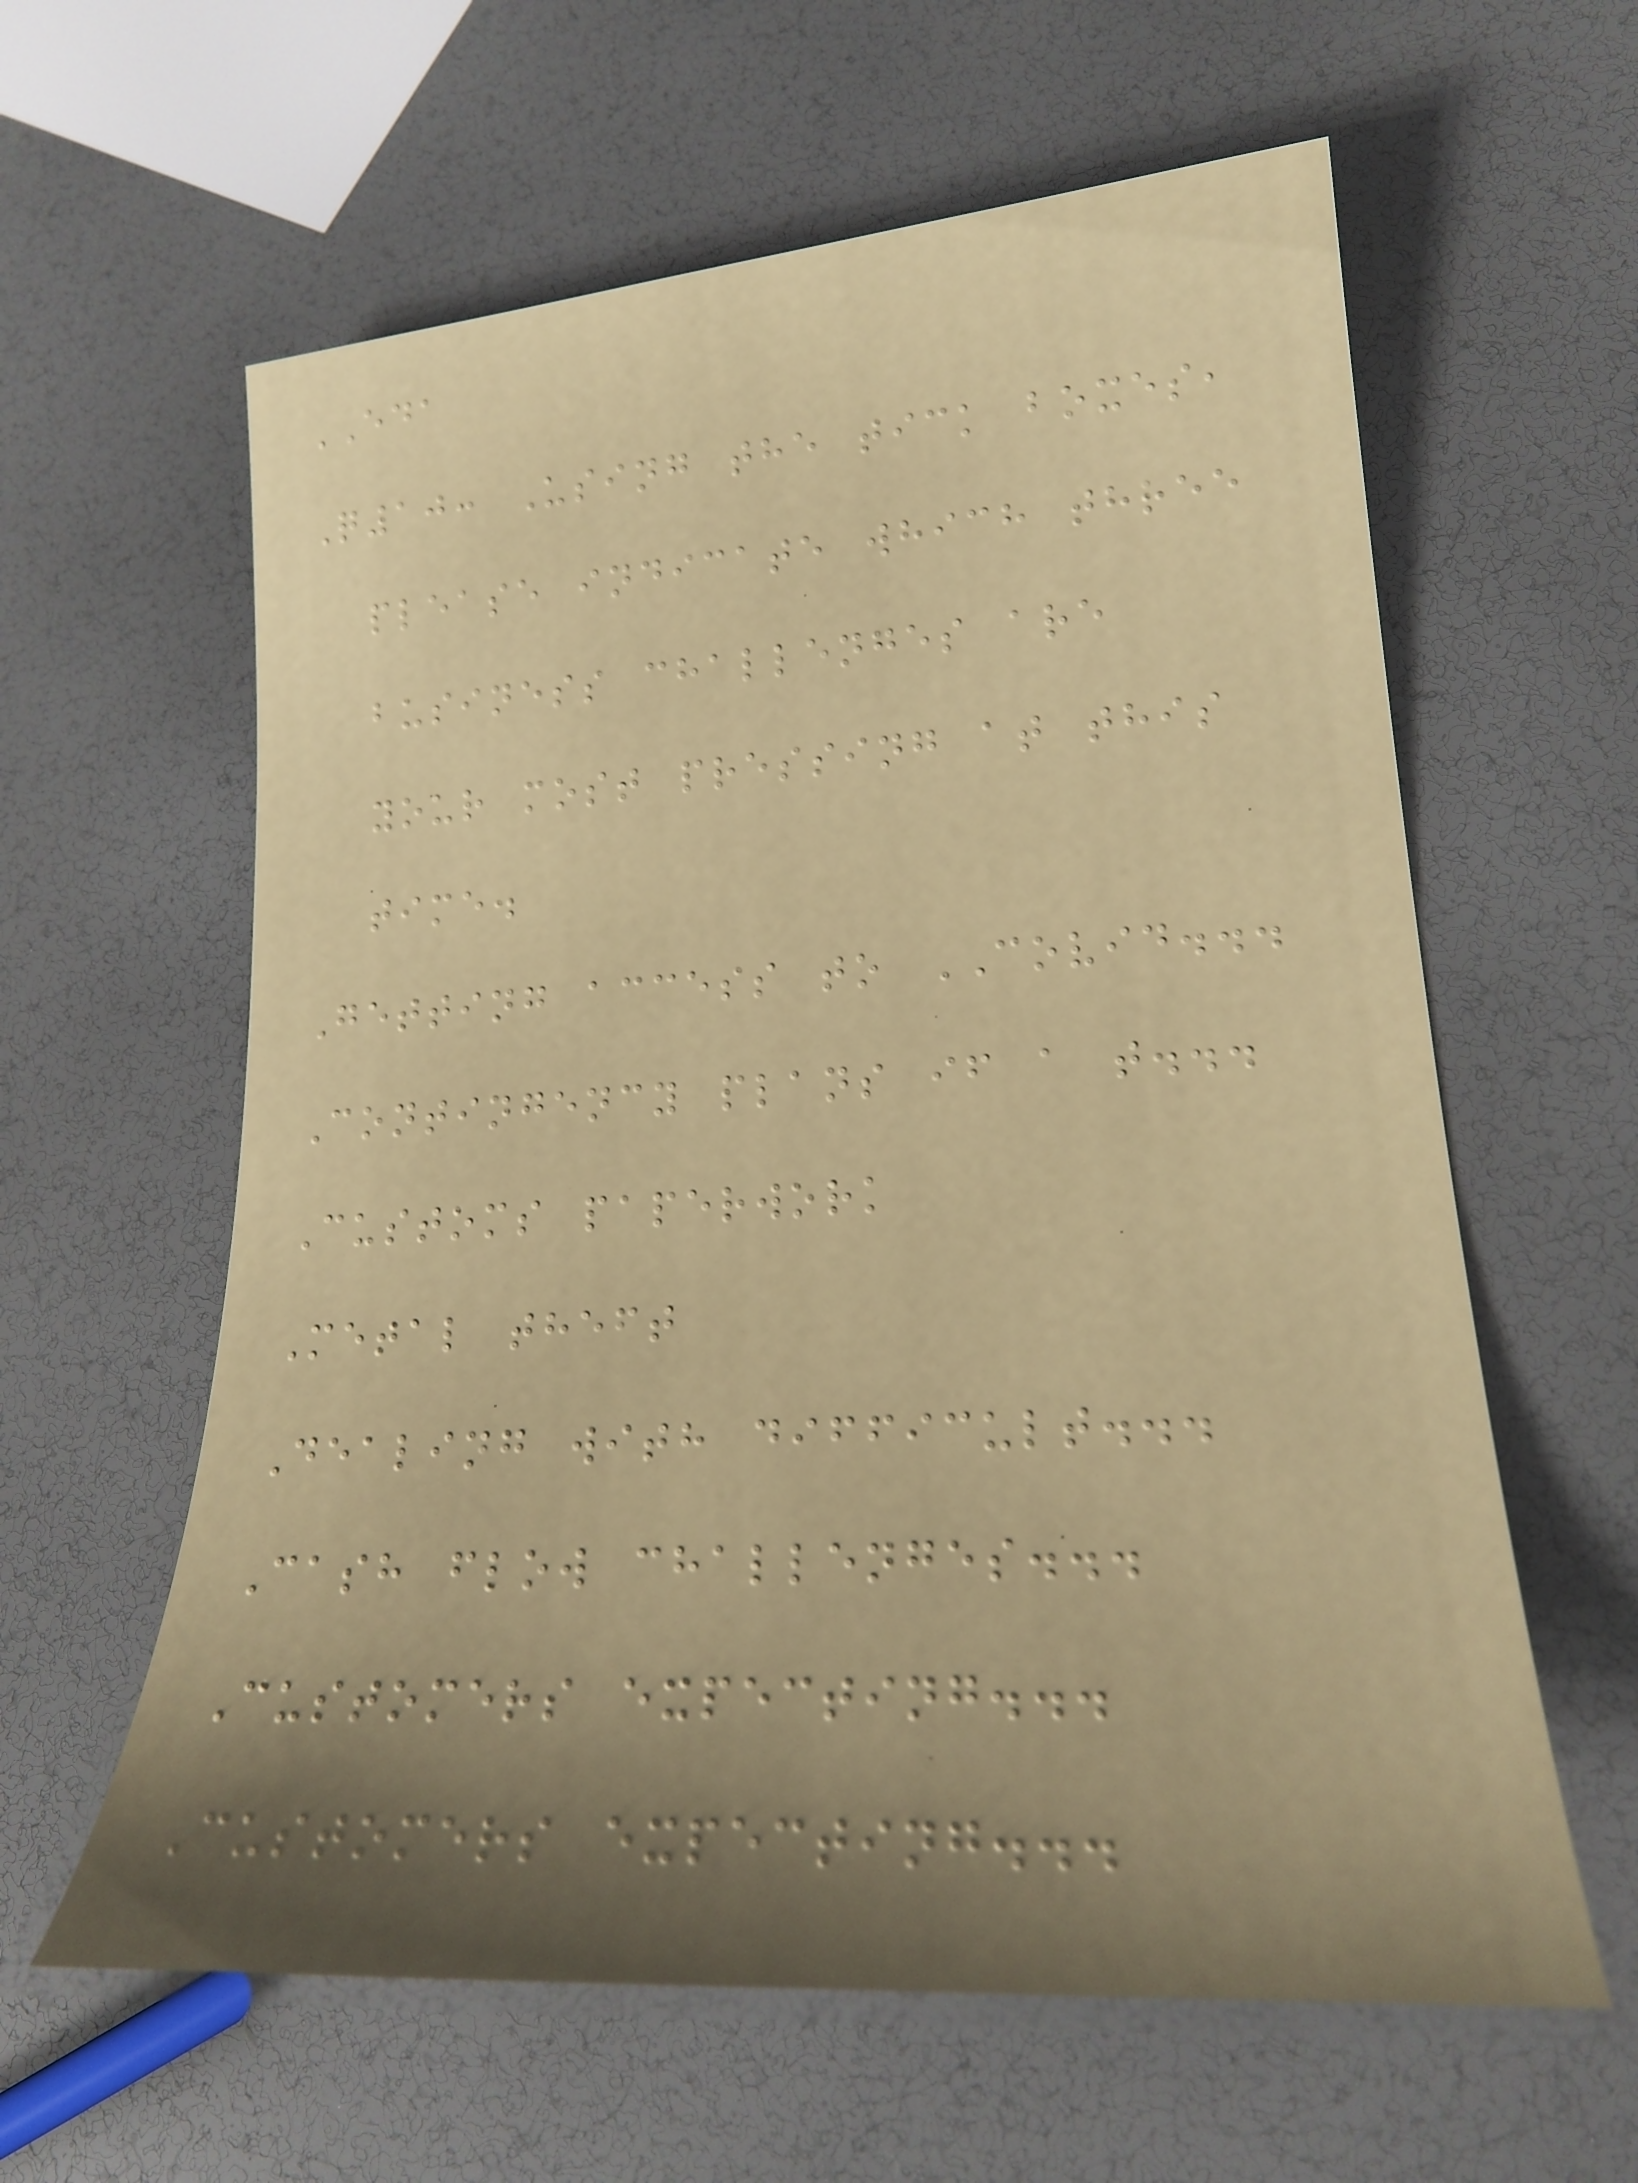EDA
Q10: Using the tick boxes,
please indicate which three
business challenges are
your most pressing at this
time.
Getting access to COVID...
Contingency plans if a t...
Customs paperwork
Metal theft
Dealing with difficult...
Cash flow challenges...
Customers expecting...
Customers expecting...
